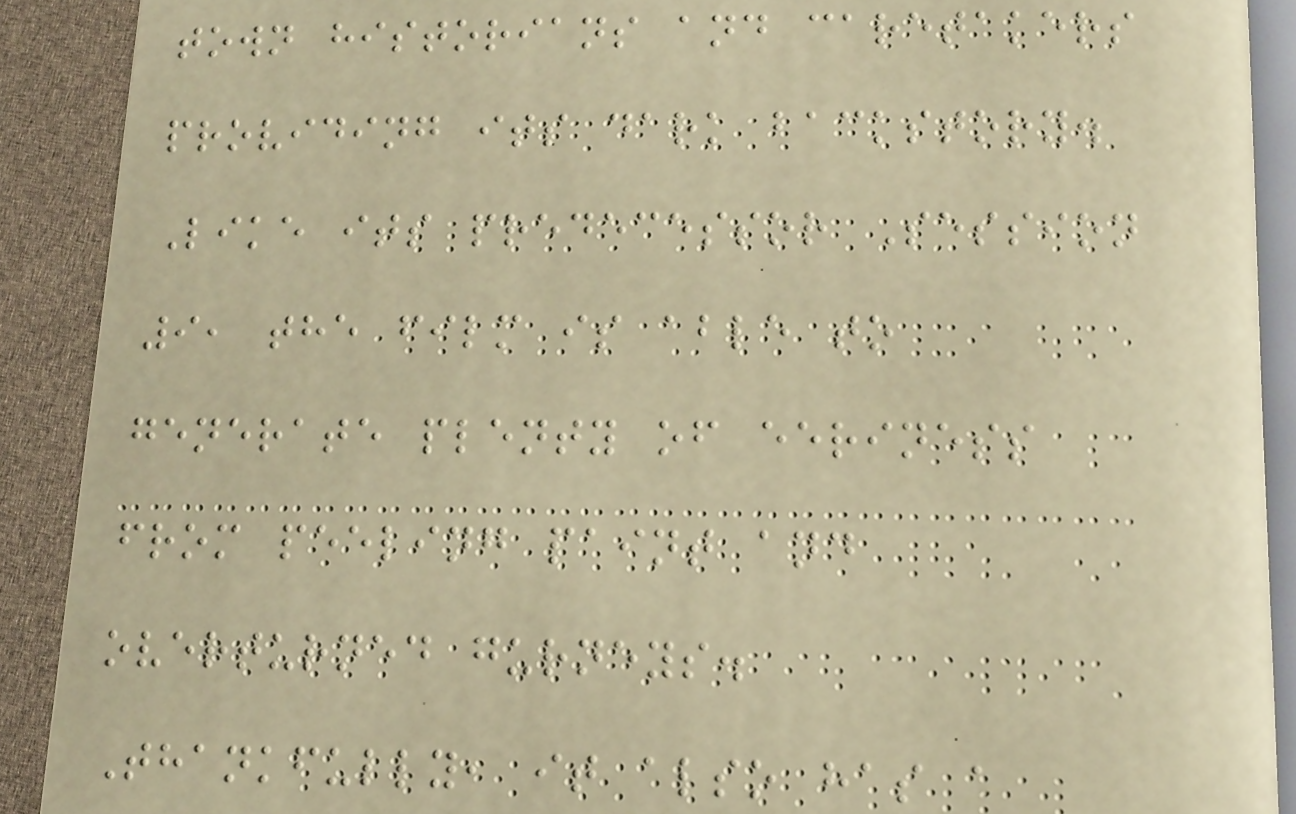town historians and caretakers
providing its dark backstory.
Like its predecessor Session
9, the film is able to
generate plenty of eeriness
from peeling paint and
overturned gurneys.
Thankfully, it also has a
